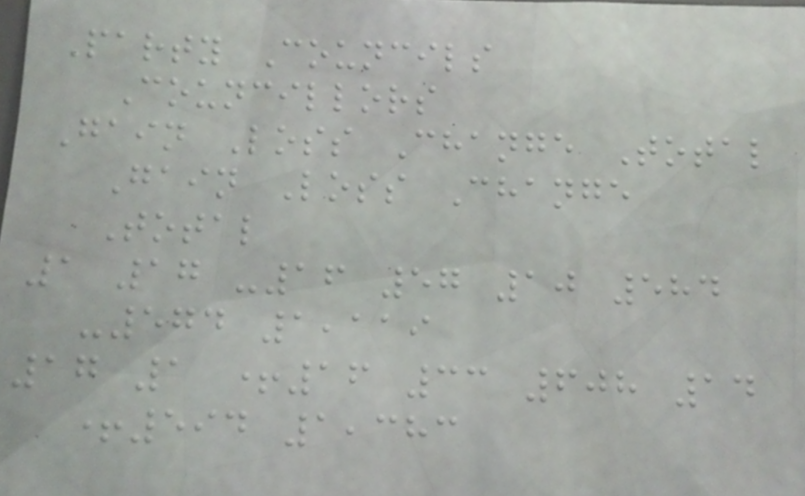Party Councils
Councillors
Gain Loss Change Total
Gain Loss Change
Total
1 17 -16 57 10 584
-574 1,119
17 1 +16 33 608 14
+594 1,383
